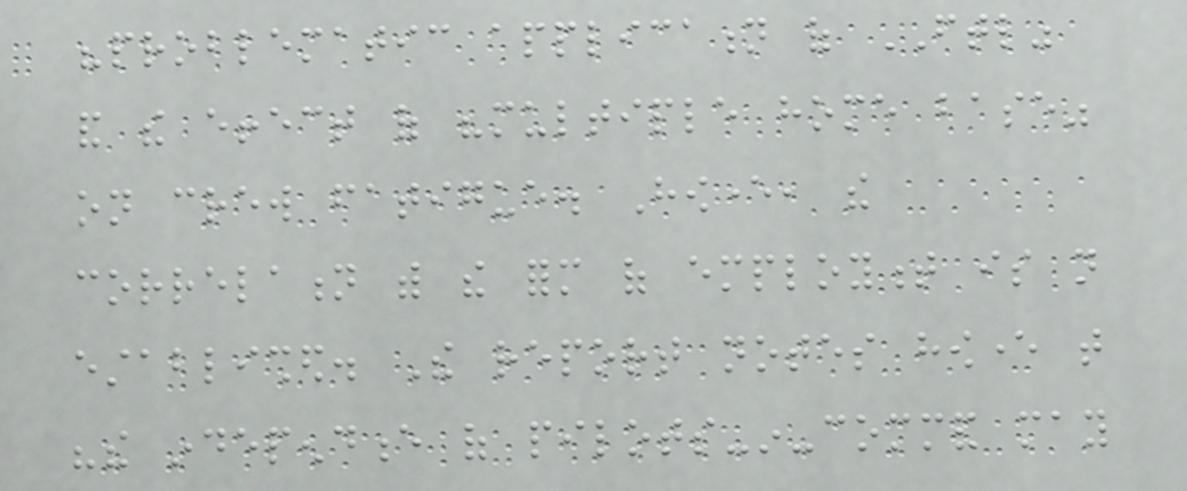"problematic application of FTL"
and the effect of "multiple home base"
on crew fatigue. However, the
correlation with the form of employment is not
established. The report notes however that
"the independence of pilots-in-command may
